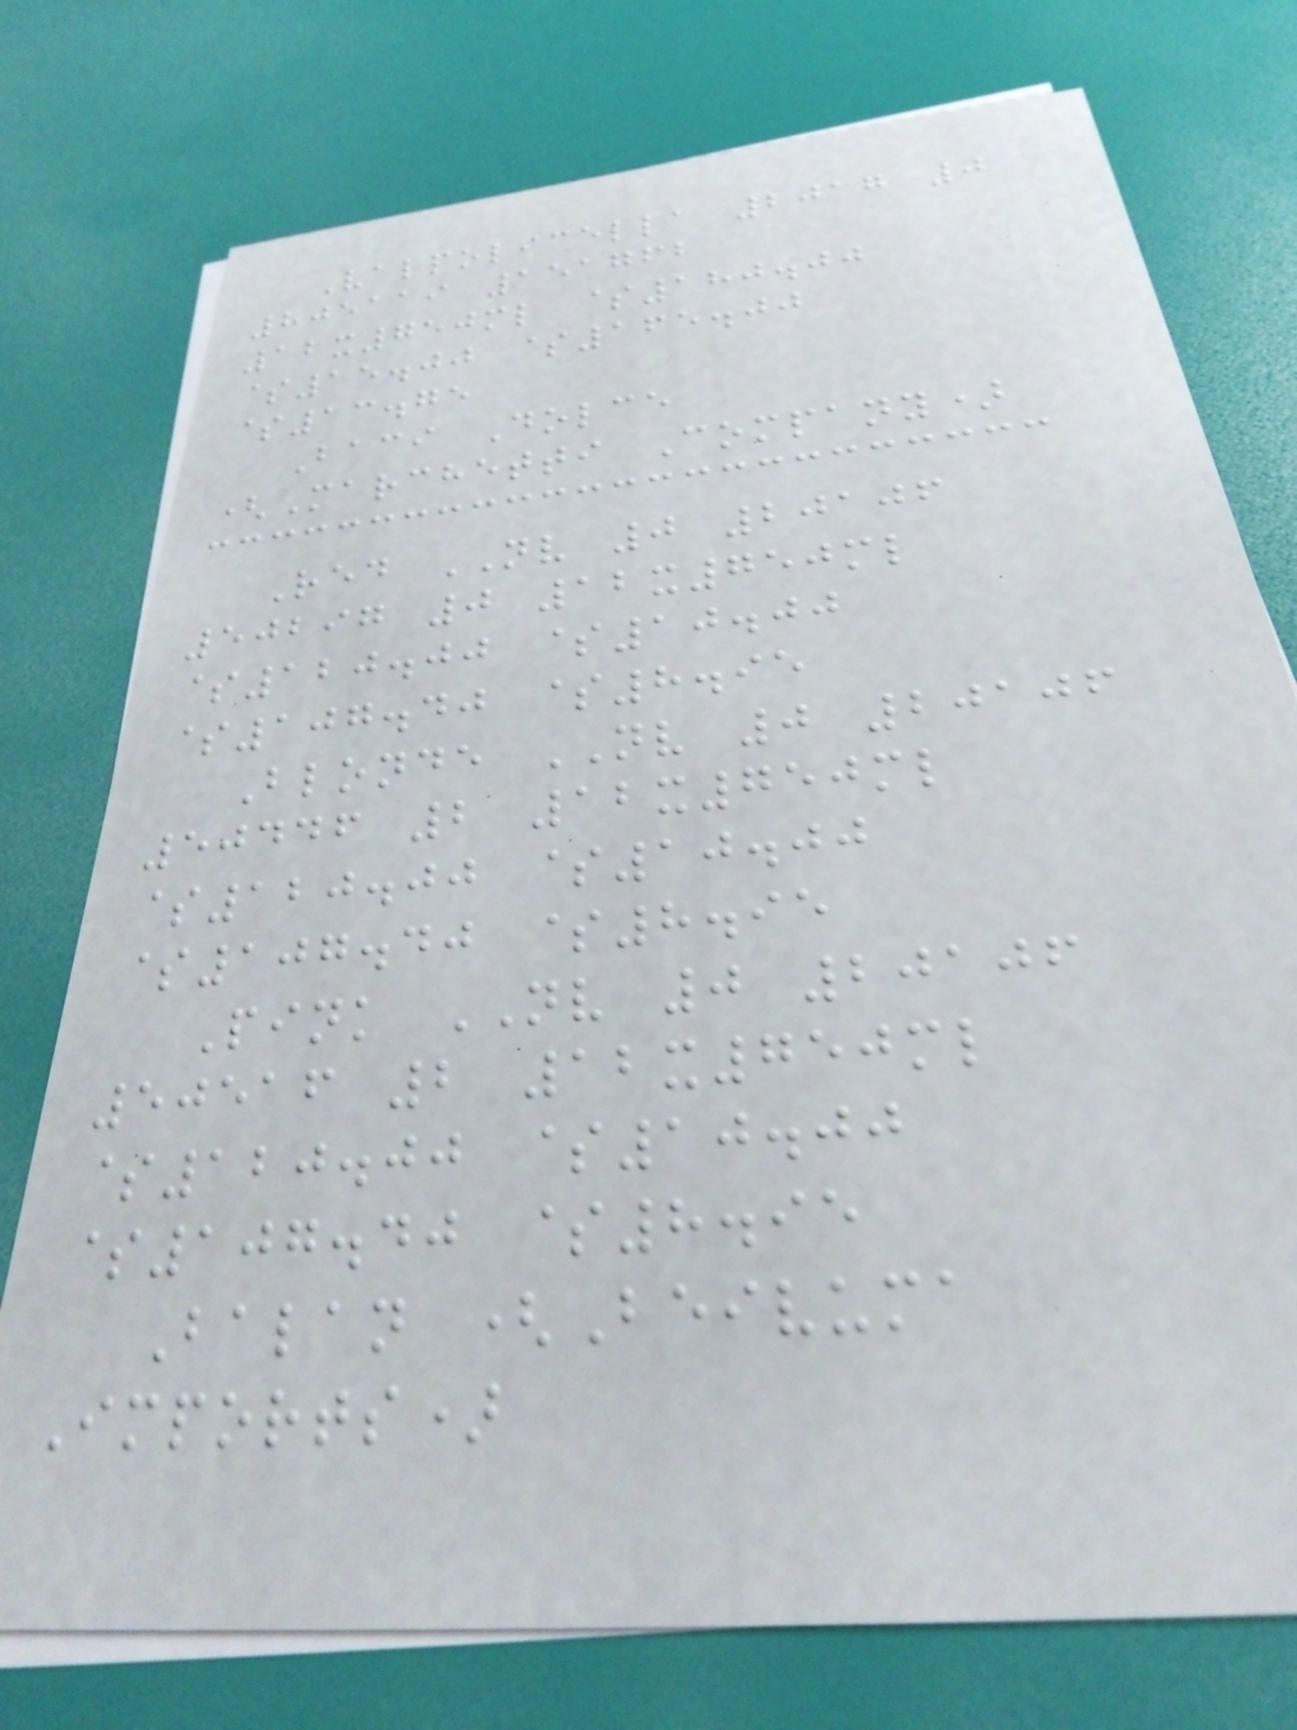Valpolicella 2017 0
805119 151762
12x750ml $180.00
$15.00 $165.00
$13.75
Baci Dolce
(Marchetti Company)
Red NV 0 20106
50297 0 12x750ml
$120.00 $10.00
$107.40 $8.95
Blonde NV 0 20106
50446 2 12x750ml
$120.00 $10.00
$107.40 $8.95
Pink NV 0 20106
50516 2 12x750ml
$120.00 $10.00
$107.40 $8.95
Balan (Beivuma
Imports)
